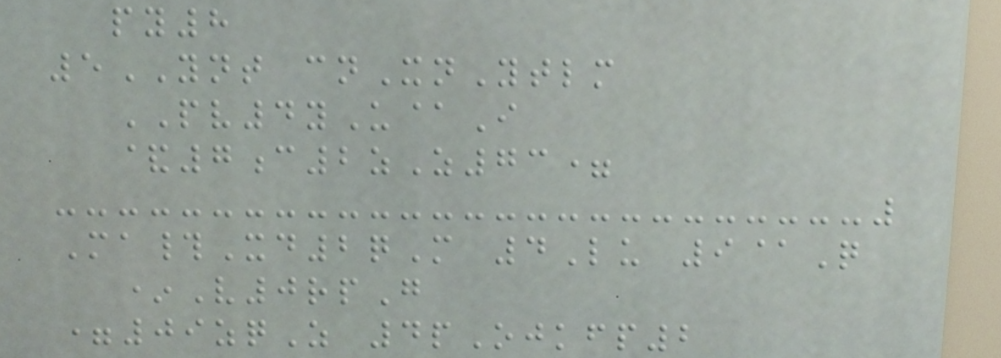py8
5YNT cnXnYtlm
PV4yU@I
&7c2zZ73=
Ma#Xd2qM 4Lu 9@Q
*V0rpG
=09zqZ 4pOjkfp2
